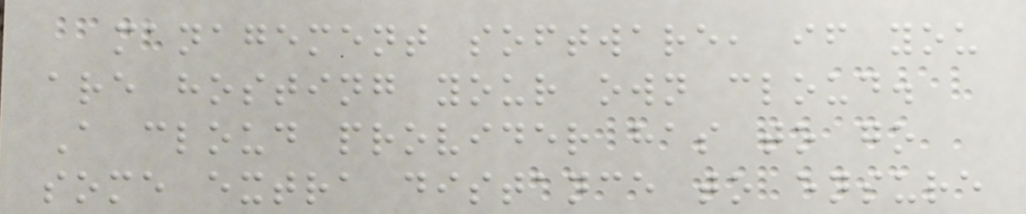management software, if you
are hosting your own cloud.
A cloud provider has to go
some extra distance to ensure
